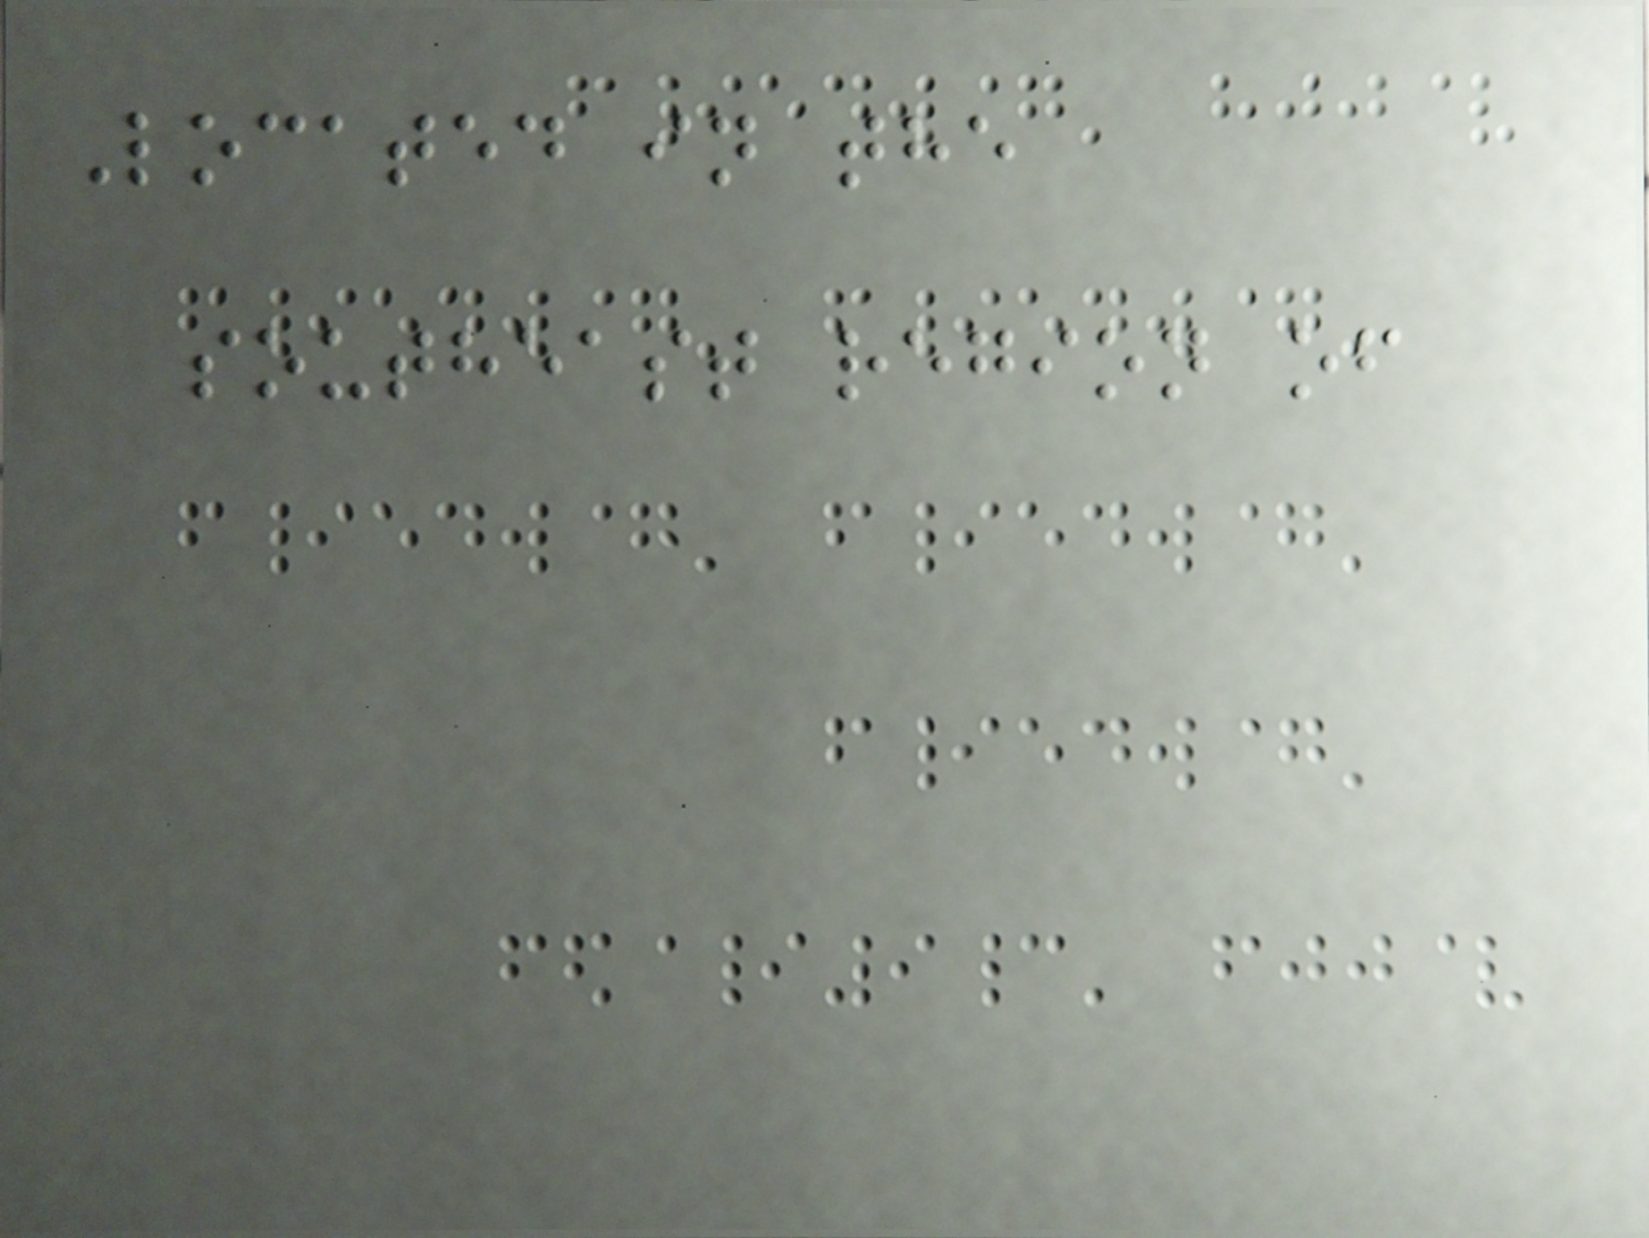Located in the
southeast region of
